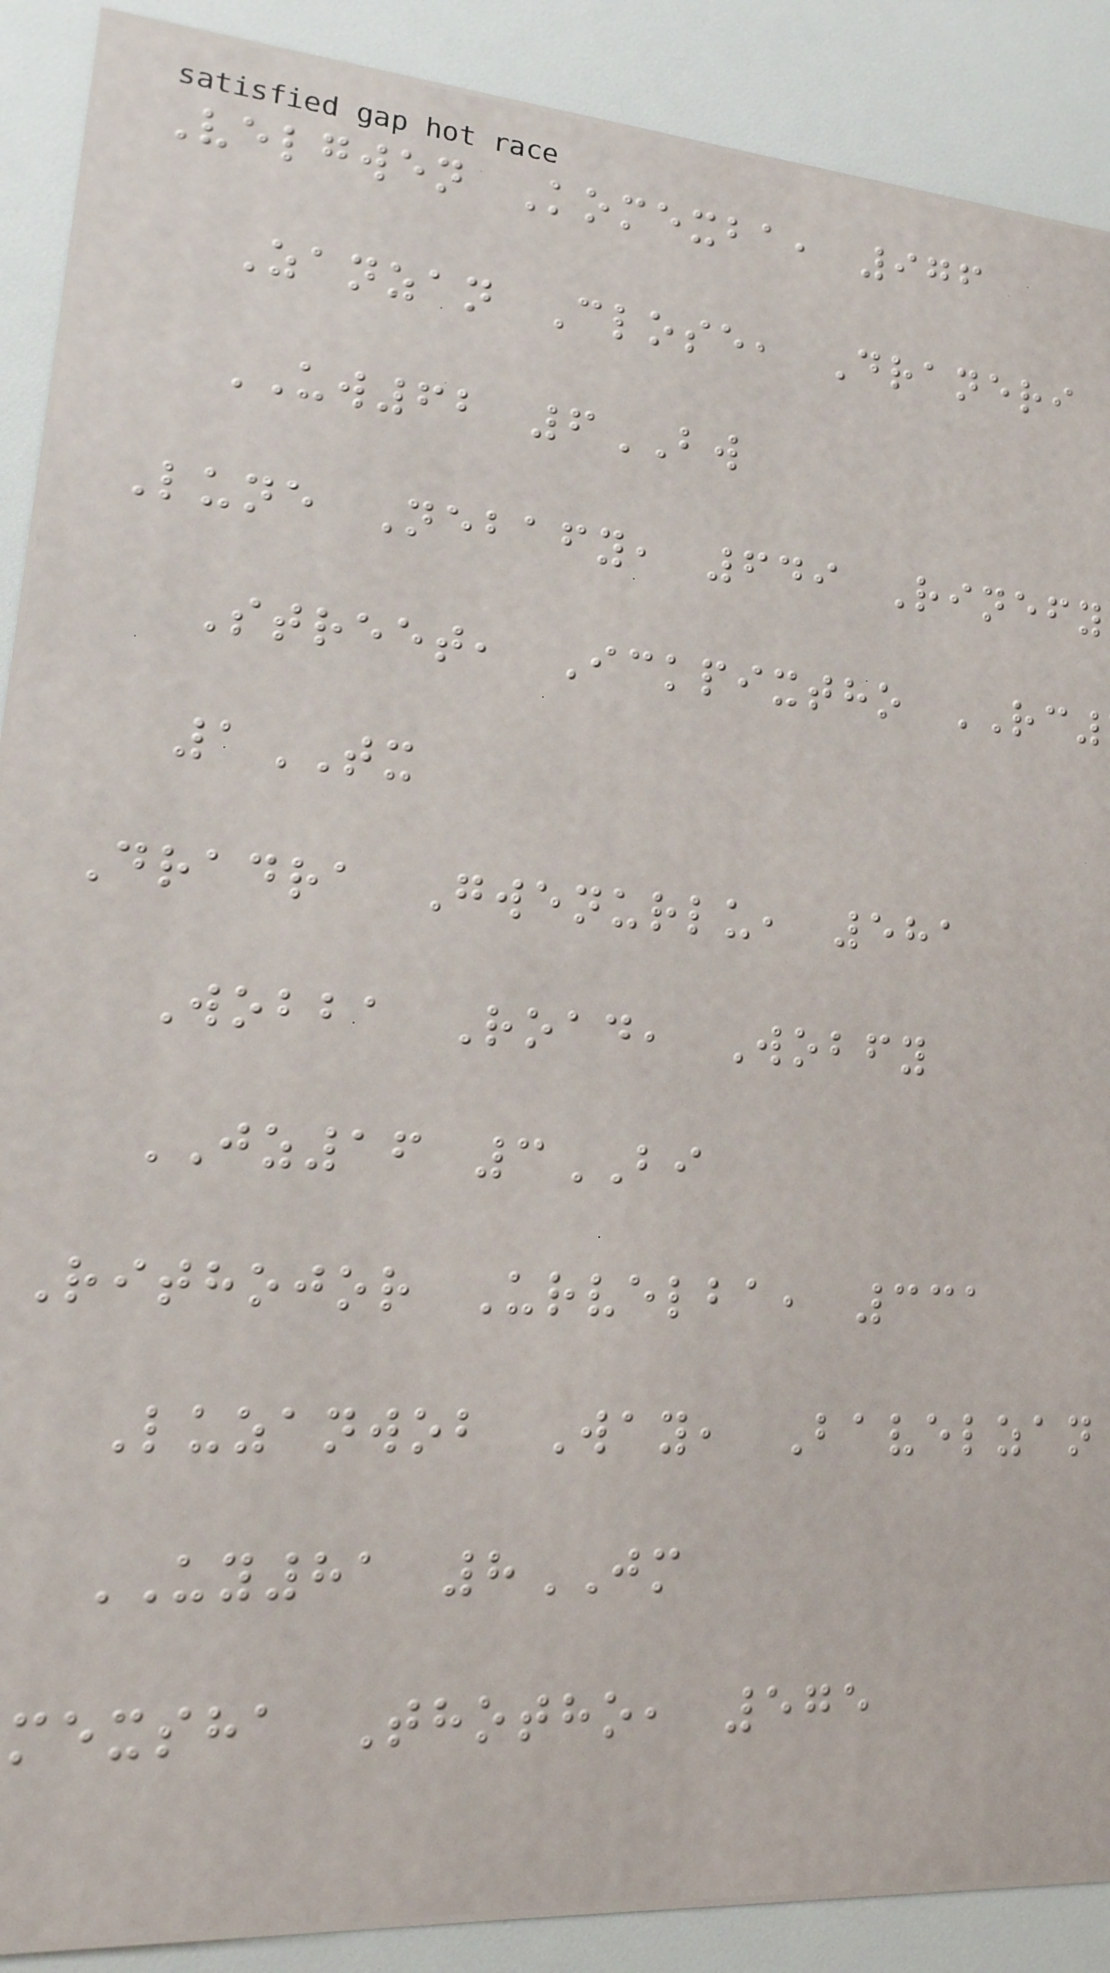Velgwen Komexba, 976
Zanzan Close, Draneri
UW62 6BW
Lune Nebafy, 649 Rinefy
Street, Ickpixtho RC
1TX
Dradra Gwenurlu, 581
Wobba Road, Wobfy
JZ16 3BI
Rithojor Urvelba, 331
Luzanwob Way, Bavelzan
UY81 8JM
mexsha Thotho, 575
